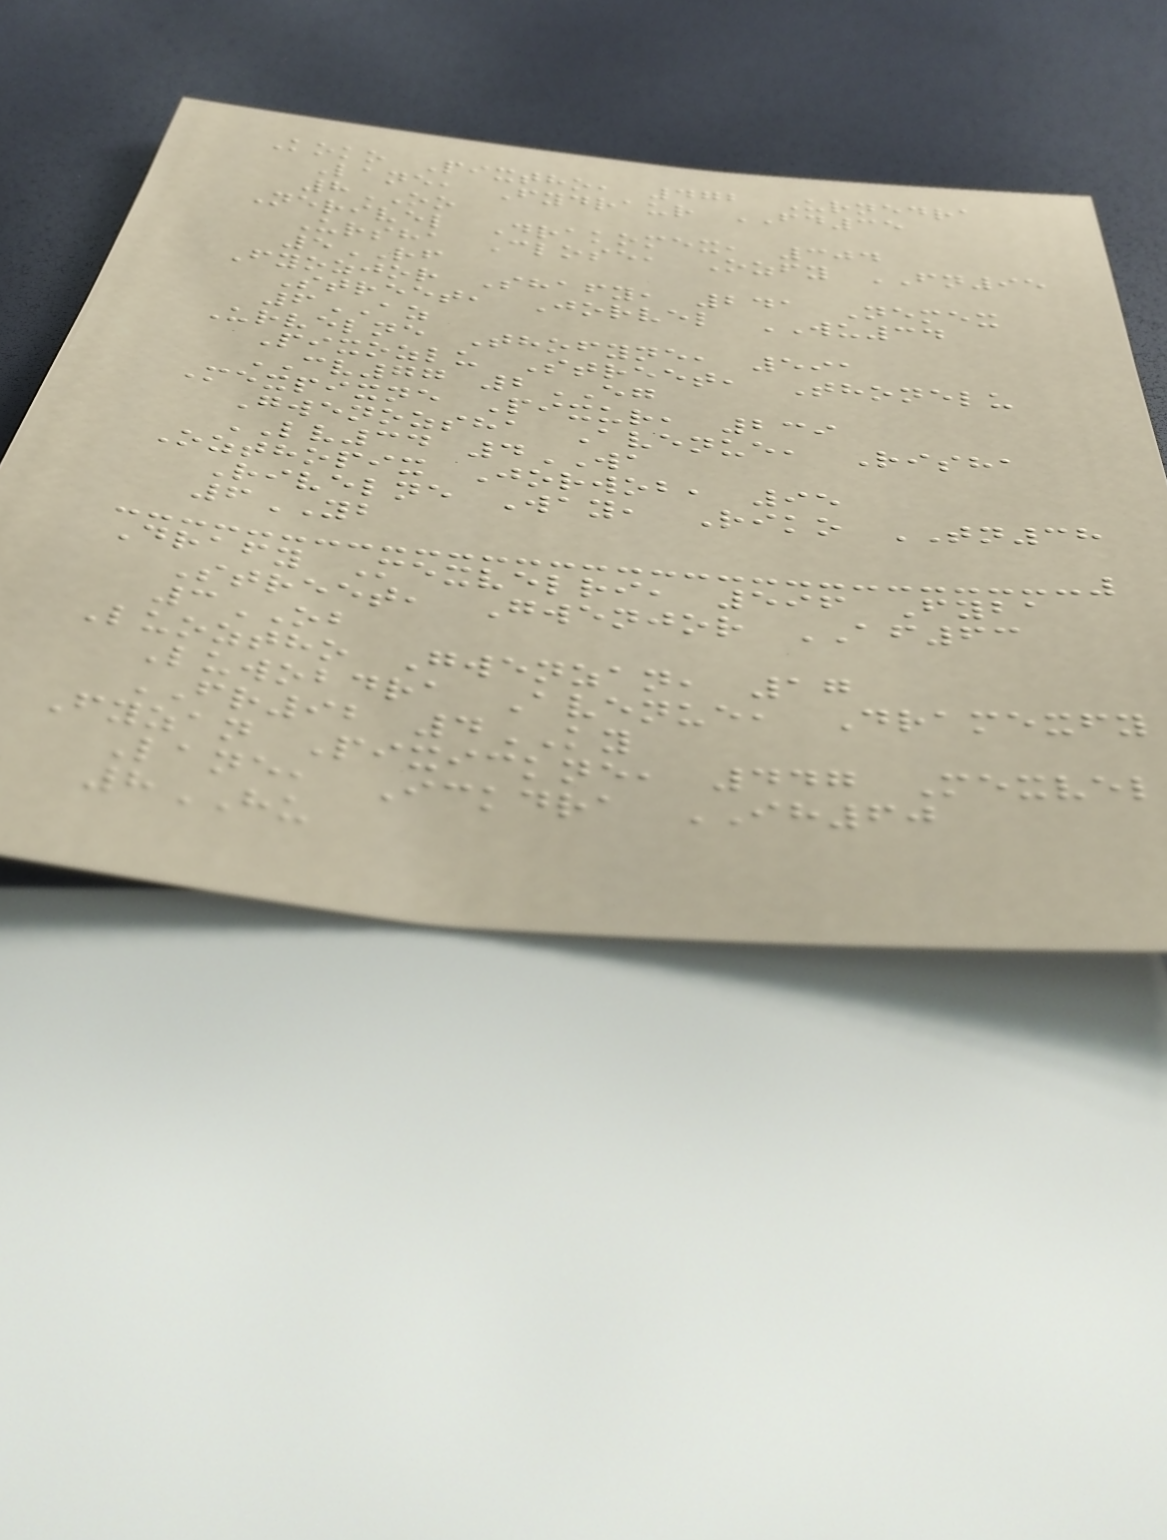Koko Pixtho, 472 Urnedra
Lane, Fydraur FD35
8OO
Nerivel Drakomex, 304
Ursha Close, Ozfy FN95
5RF
Fyozjor Shafy, 241 Nemex
Street, Jorvel WU34
6AZ
Urvelne Thofyne, 591
Pixozlu Street, Thonelu
CV77 2EG
Mexpixne Pixur, 239
Gwenozsha Avenue, Risha
LV34 4WA
Ozthopix Jorwob, 95
Rivelne Way, Riko TN38
6YB
Drafy Mexvelri, 596 Fyba
Street, Gwenjor AF63
3OB
Luoztho Gwenzan, 17
Luwobdra Avenue, Dramexfy
FR92 4KY
Fyzan Pixickne, 447 Mexvel
Lane, Ickdra IH60
8HU
